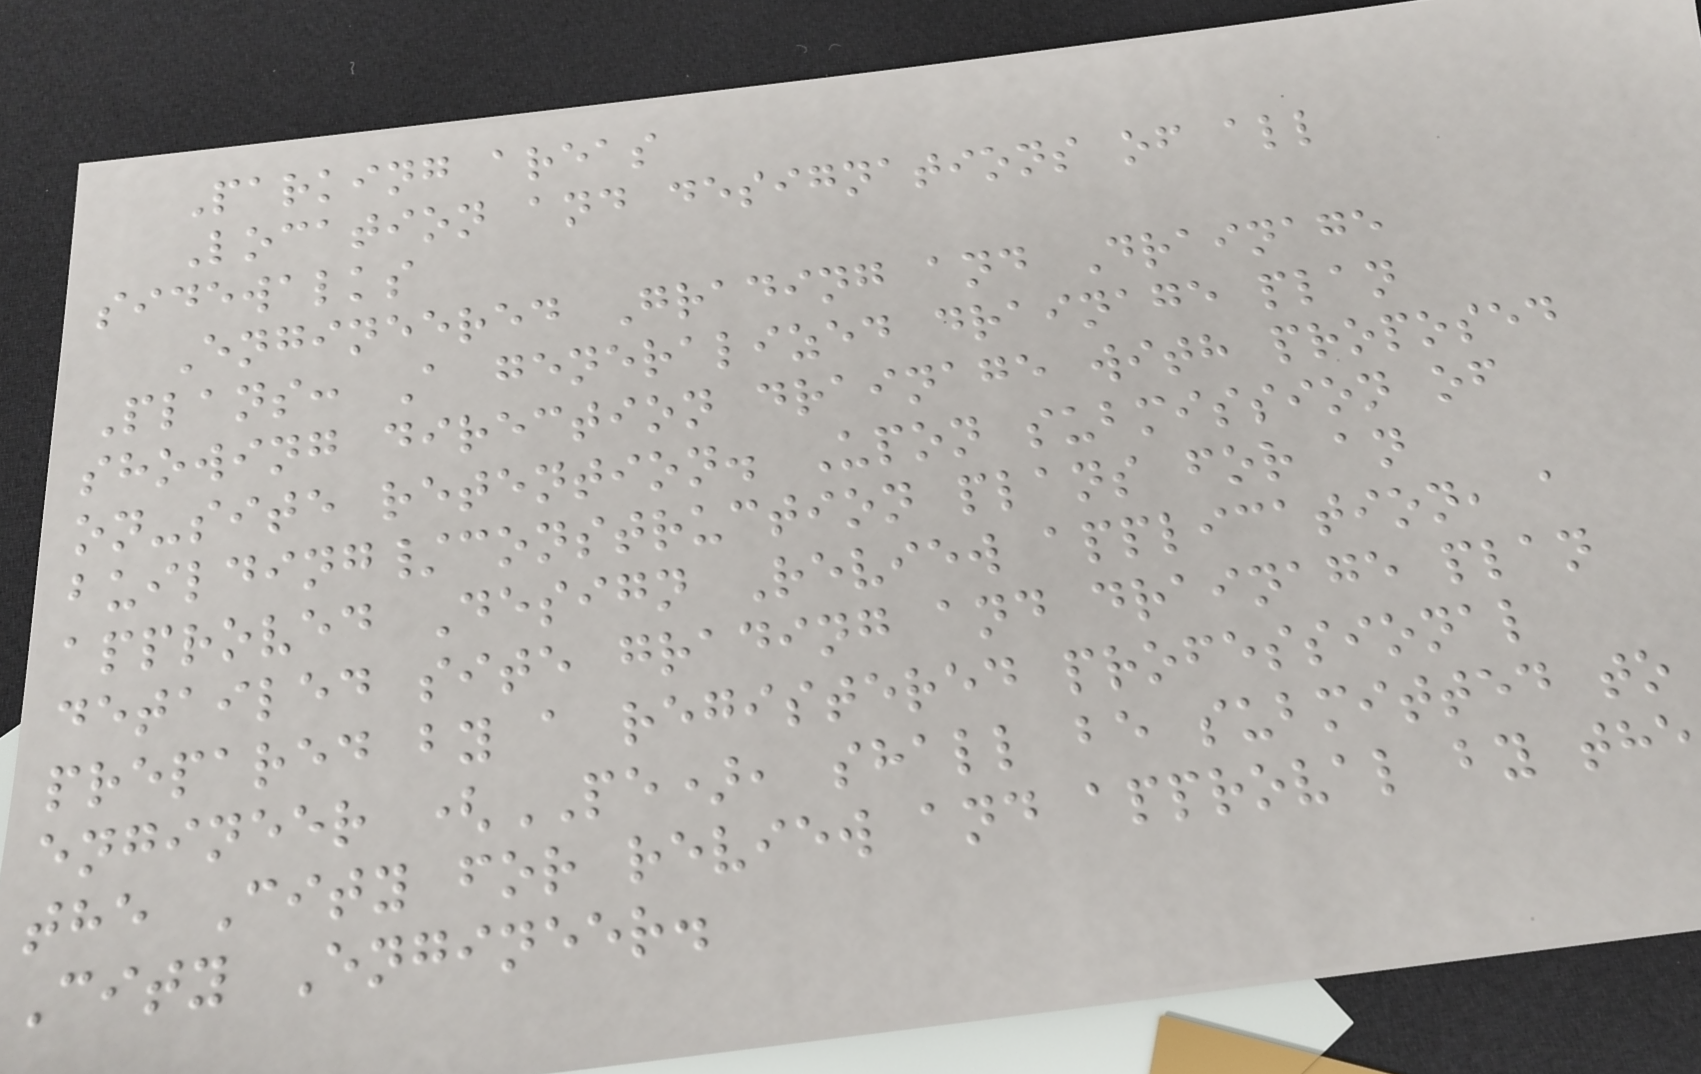Parking areas
Location and designations of all
sidewalks
Engineered Grading and Drainage
Plans: A generalized drainage plan
showing direction drainage with proposed
on-site retention. Upon submission of
building/construction plans for an
approved Design Review application, a
detailed site grading and drainage plan
prepared by a registered professional
engineer (PE), shall be submitted to
the City for review and approval by the
City Engineer.
